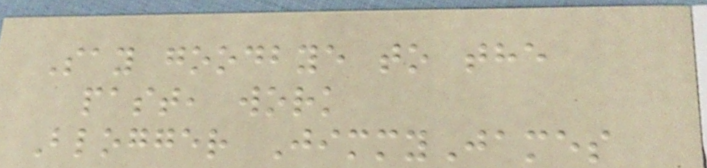Say goodbye to the
past, work
Blogger JimmyJames
